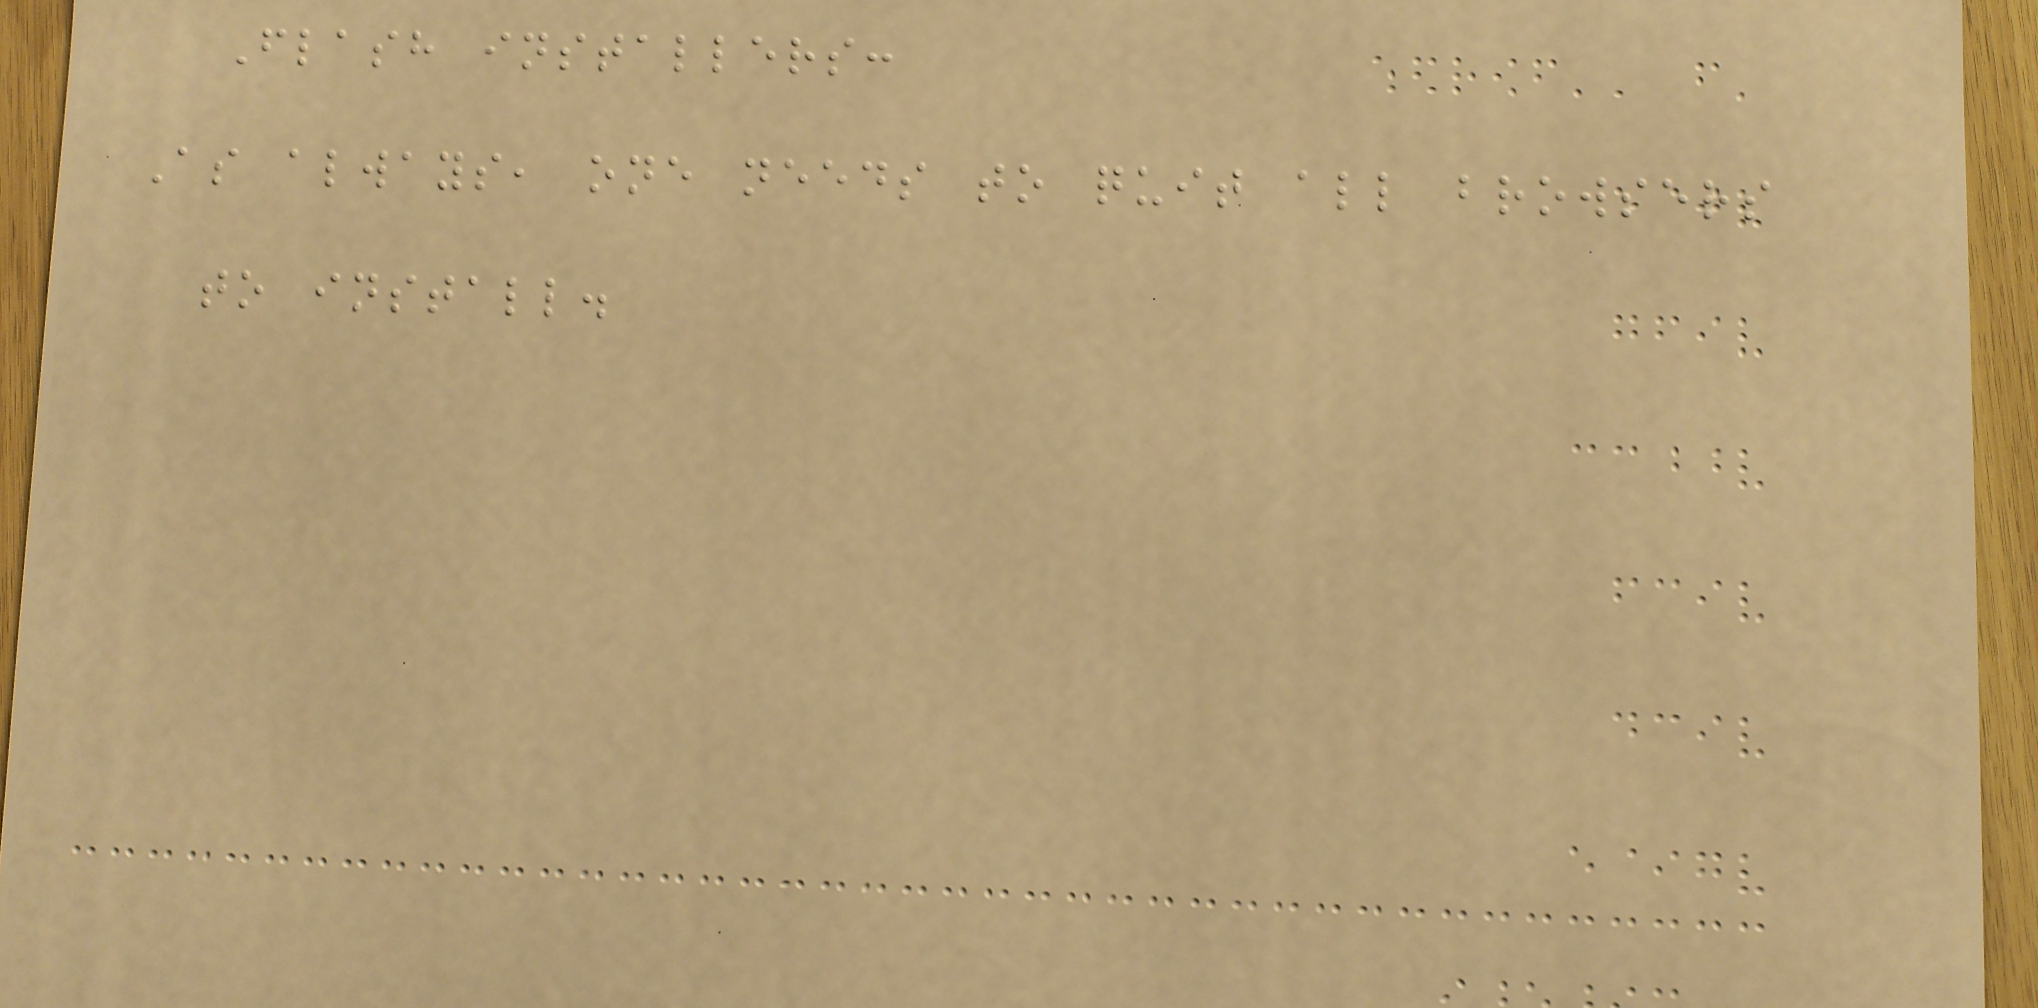Flash installers:
As always, one needs to quit all browsers
to install.
